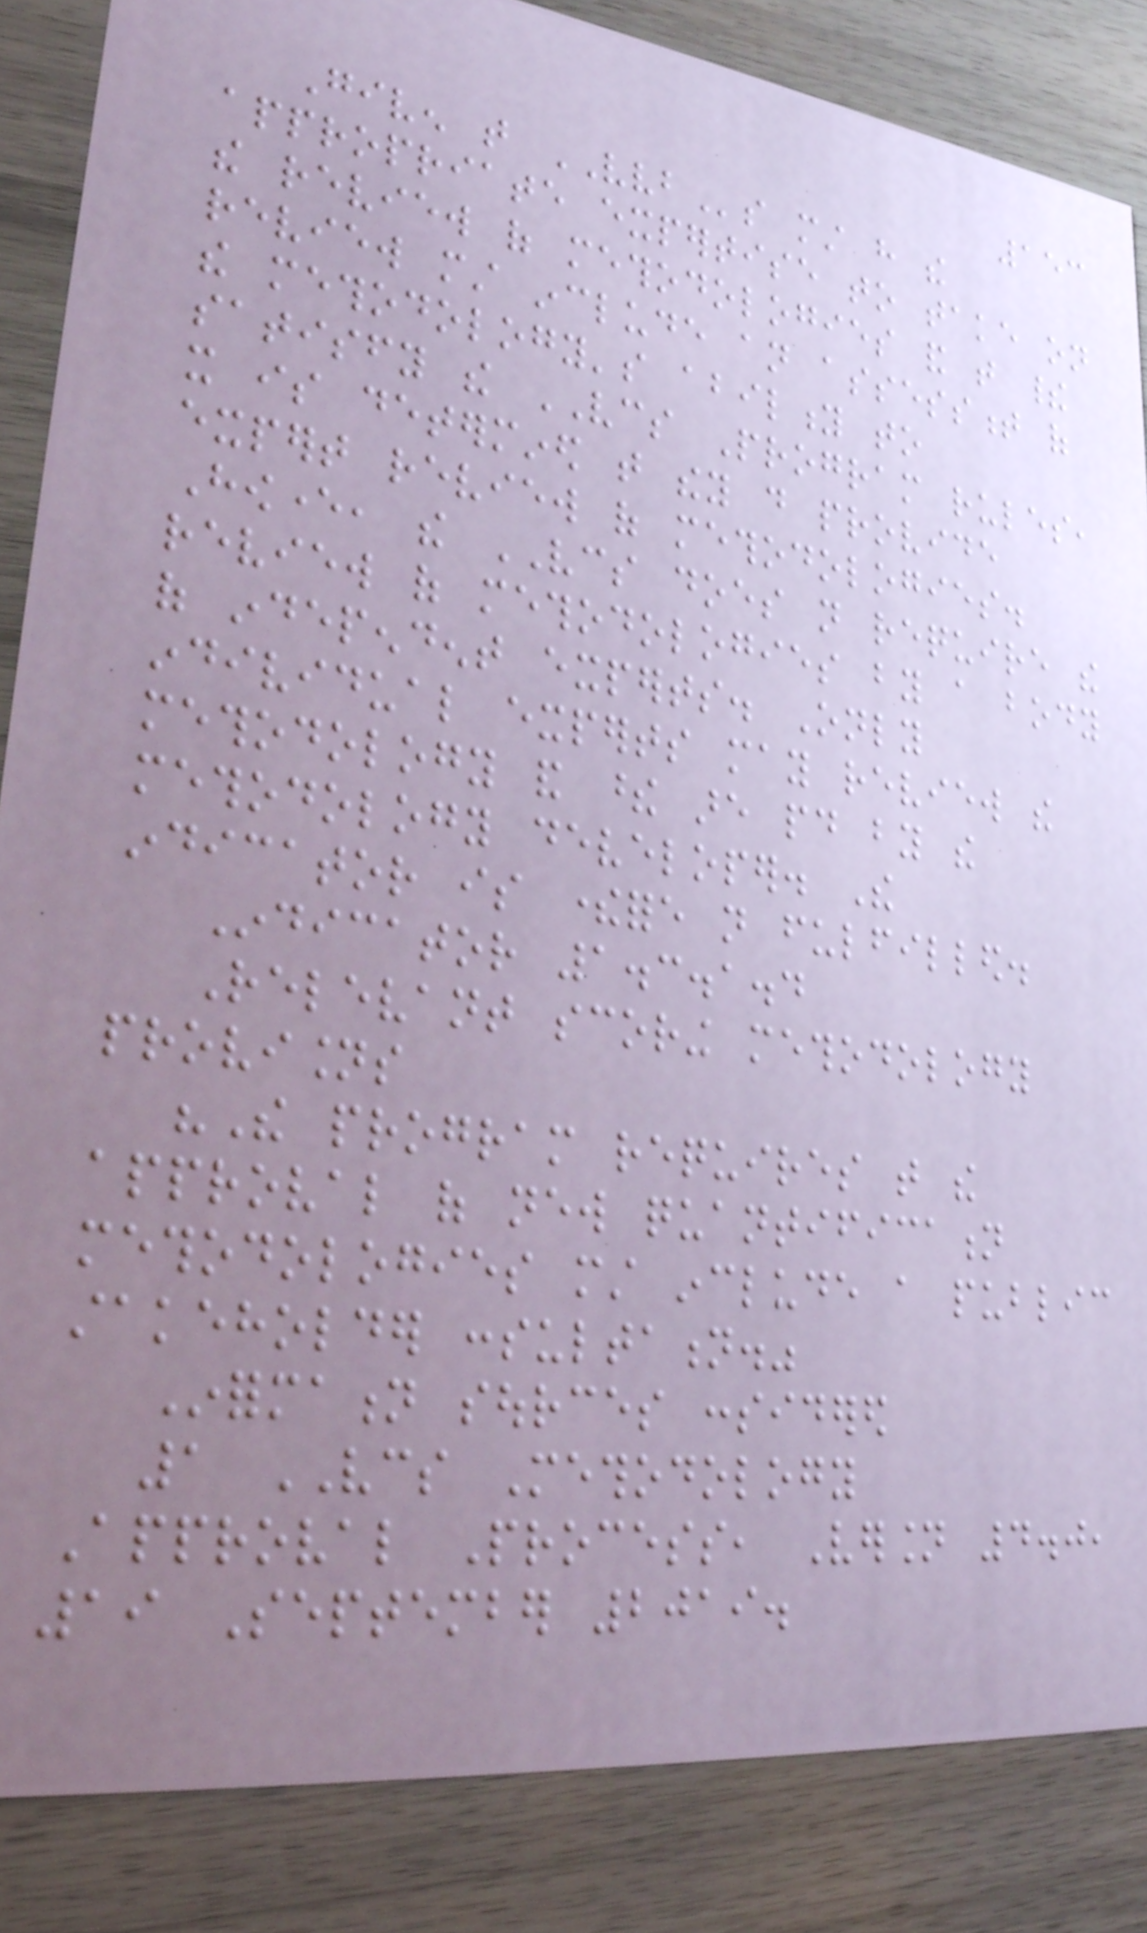153
Given that VVBs must have the
appropriate expertise to take on
the review of methodologies and that their
review must include an assessment of
the methodology's ability to
satisfy the VCS Program rules,
it is determined that they do provide
expert review of methodologies.
However, the VCS does not require the
review of methodologies by a body
of independent experts. Only
individual experts may review the
methodology and these are paid by the
methodology developer. The
indicator is therefore not fulfilled.
Indicator 1.3.1.4
Relevant scoring methodology
provisions
"The program requires that the
approval of new quantification
methodologies must include a public
stakeholder consultation."
Information sources considered
1 VCS Methodology
Approval Process, Version 4.0,
19 September 2019.
